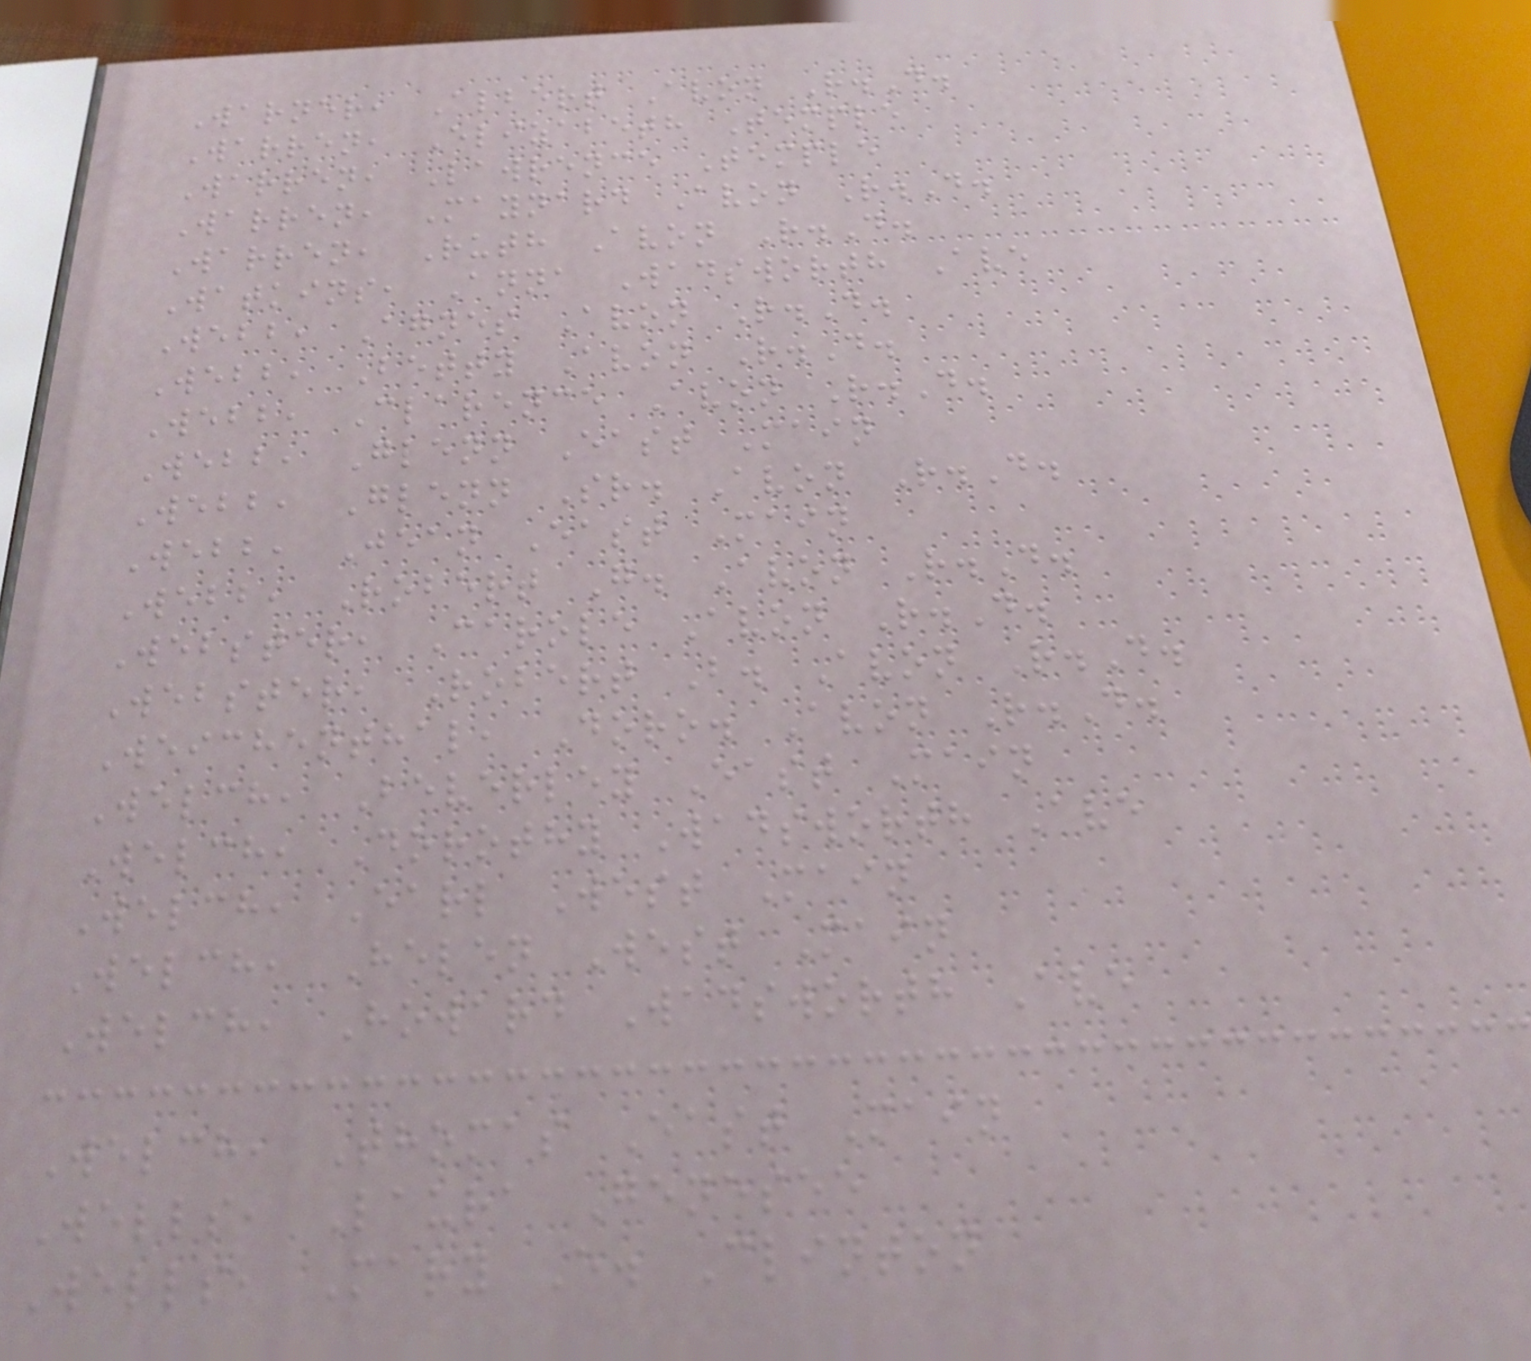Warner, Albert Avon R.D.
Warren, Elizabeth Temple
Warren, Lawrence Temple
Warren, Maynard Avon R.D.
Warren, Ruth Avon R.D.
Watkins, Anna Wadsworth Ave
Webb, Agnes Avon R.D.
Webb, Betty Avon R.D.
Webb, Clarence Avon R.D.
Webb, Glenn East Main
Webb, Glenn Sr. Avon R.D.
Webb, Jean East Main
Webb, Robert G. Avon R.D.
Webster, Carole Avon R.D.
Webster, Robert B. Avon R.D.
Weichenthal, Doro. Avon R.D.
Welch, Beverley East Main
Welch, Dorothy Wadsworth Ave
Welch, Earl West Main
Welch, Helen West Main
Welch, Howard Wadsworth Ave
Welch, Thomas East Main
Wells, Laura Genesee
Wells, Mary E. Clinton
